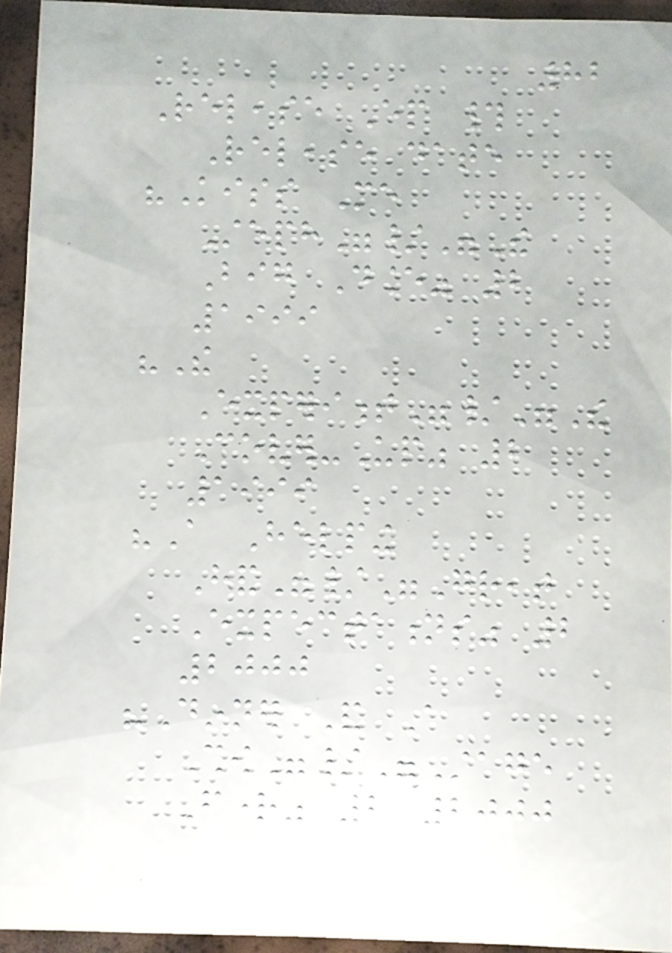82
Release Ep #
Release date
"Kiss Me
Steph"/"The
Big Dance" 2
1999
"The
Experiment"/"The
Cover-Up" 2
1999
"A Helping
Hand"/"Great
Expectations" 2
2000
"Dinner And A
Show"/"Stage
Fright" 2 2000
